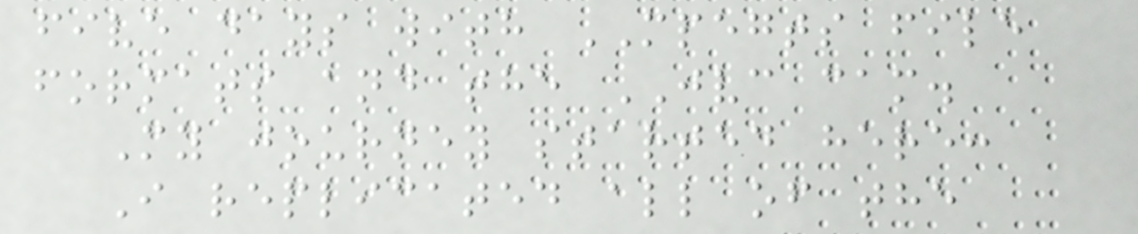five days with MPEGTS file
formats and the JVC cam.
My journey started here:
I replicated all of the
